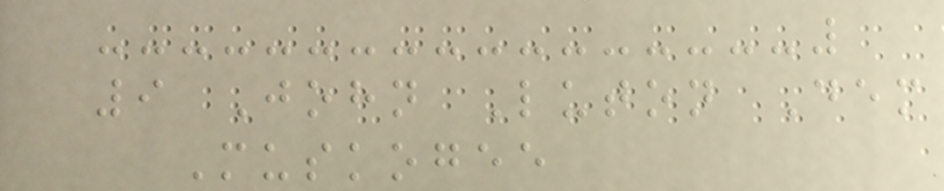9 John Luton Dem
Muskogee
